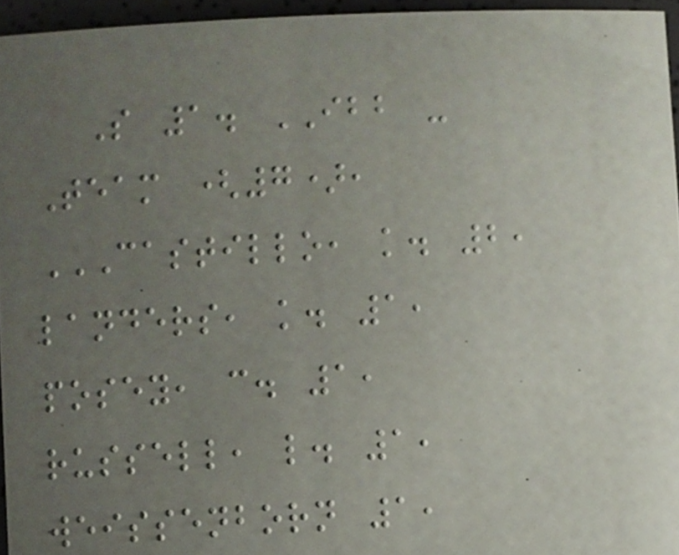S 1. IBB -
Team (7),
CASTILLO, K. 2,
LANDERS, K. 1,
POSEY, C. 1,
RUSSELL, L. 1,
WEISSENBORN 1,
